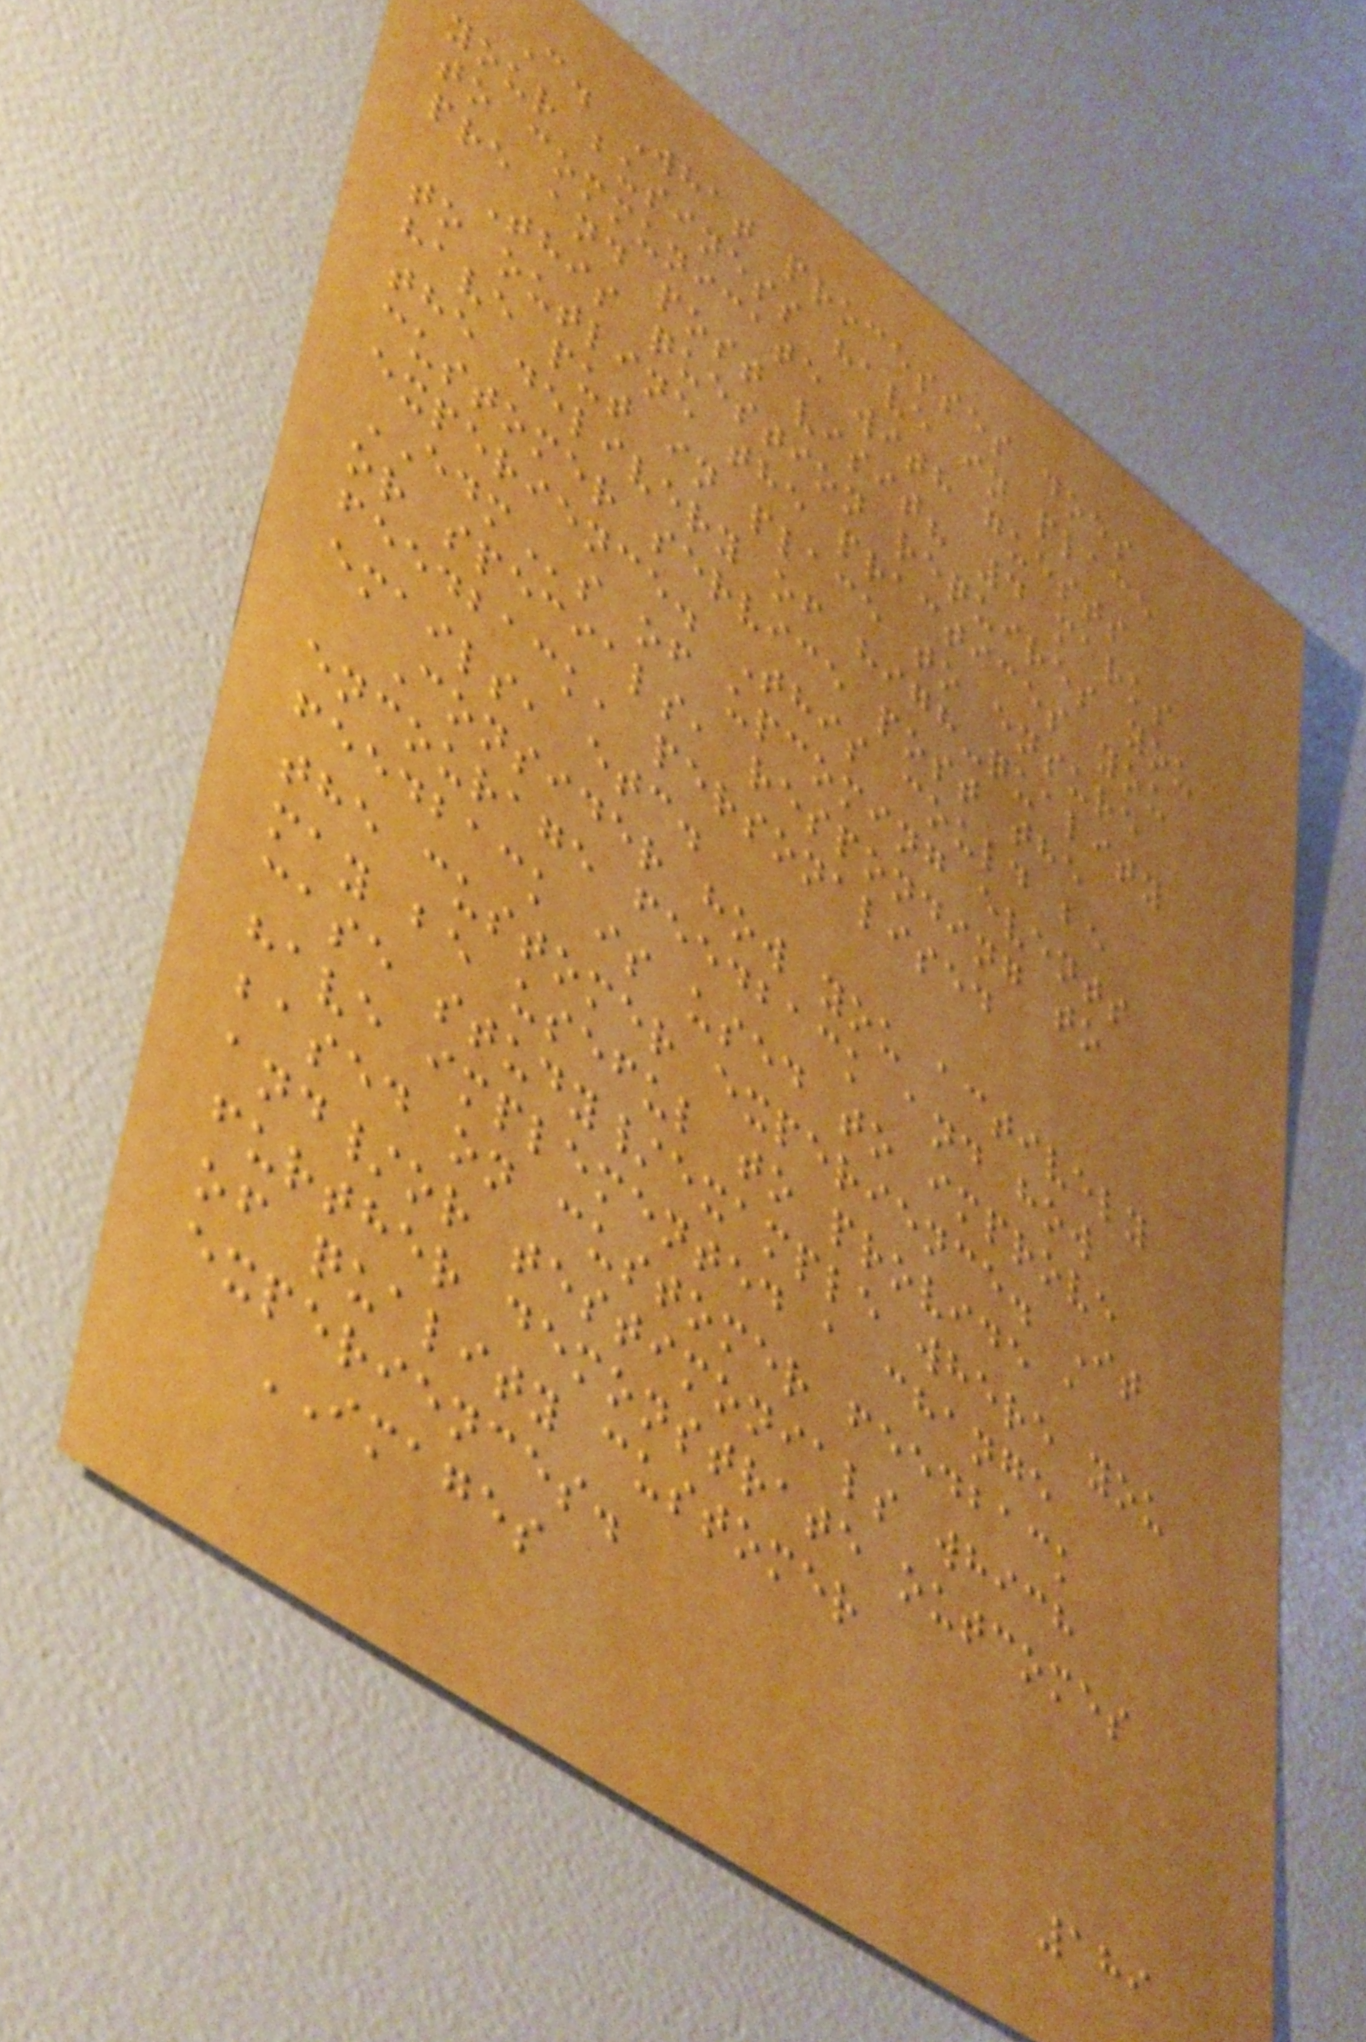C. What processes does
your business have in place
to communicate with guests
pre and post visit? 4 marks
This question requires you
to outline the practices you
have put in place to ensure
the delivery of high-quality
customer service post the
experience. This could be
EDMs of upcoming events
or specials, responding to
feedback, personalised
emails, etc.
Consider how you actively
encourage feedback and how
feedback is used to improve
the customer experience. It
may be useful to provide a
case study/example where you
have implemented a change
based on customer feedback
and/or testimonials which
further demonstrate outcomes
of quality customer
experiences.
IMAGES
189
